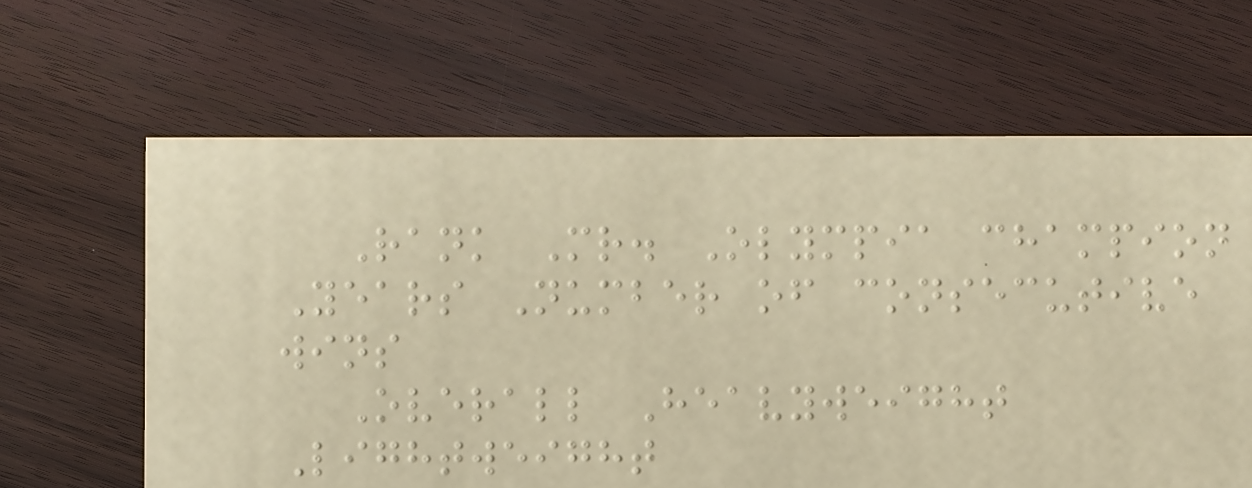Rank Mr. Olympia champion
Years Number of consecutive
wins
Overall Heavyweight
Lightweight
